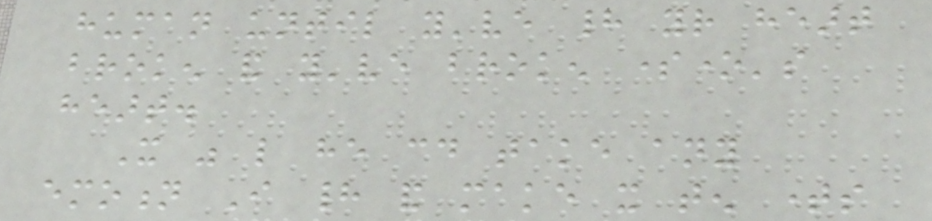human until you've had your heart
broken and you've broken someone's
heart.
It was like he could take any
emotion I had and make it ten times
